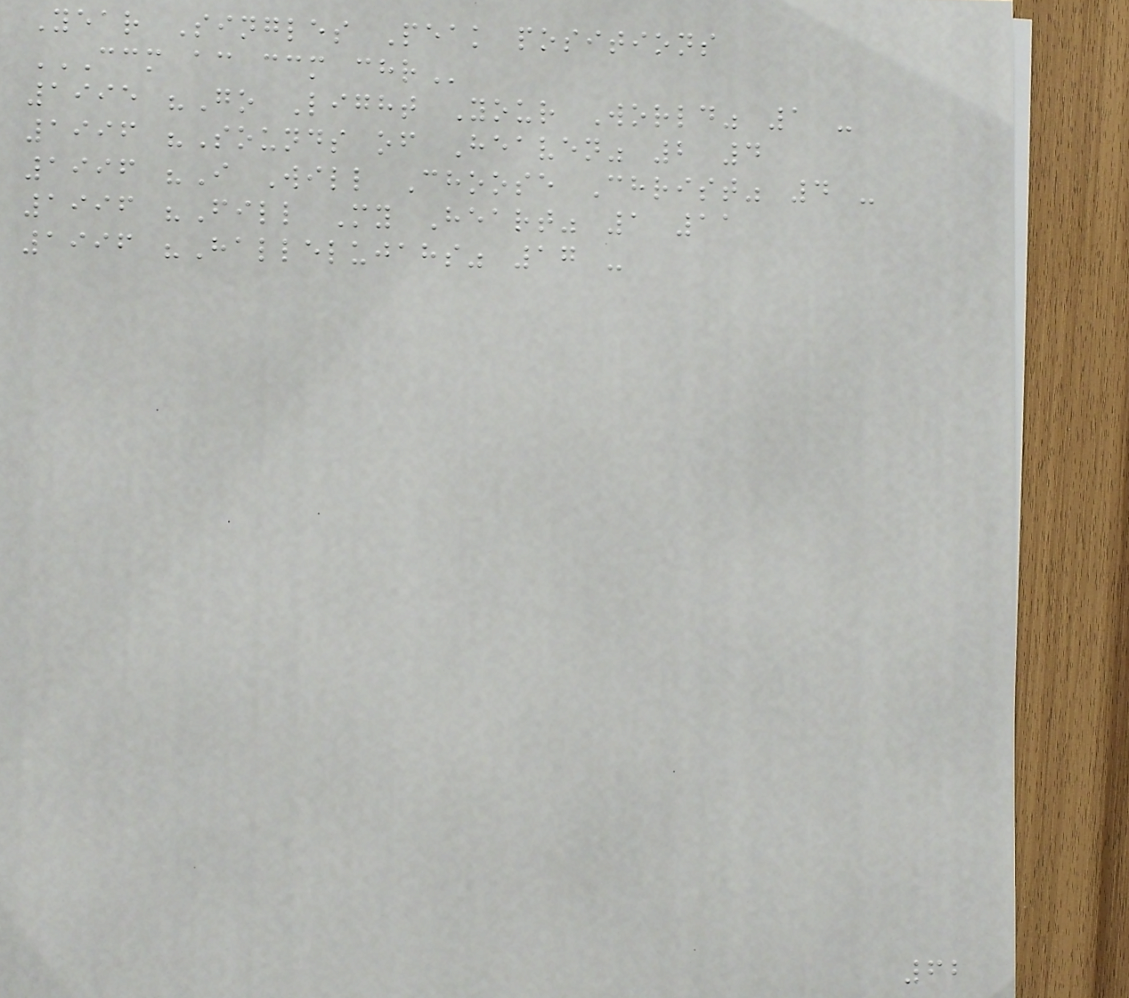Year Singles Peak positions
CCM AC CCM CHR
1995 "Go Light Your World" 1 -
1996 "Sounds of Heaven" 2 4
1996 "I Will Choose Christ" 4 -
1996 "Fill My Heart" 1 11
1996 "Hallelujahs" 17 -
62
